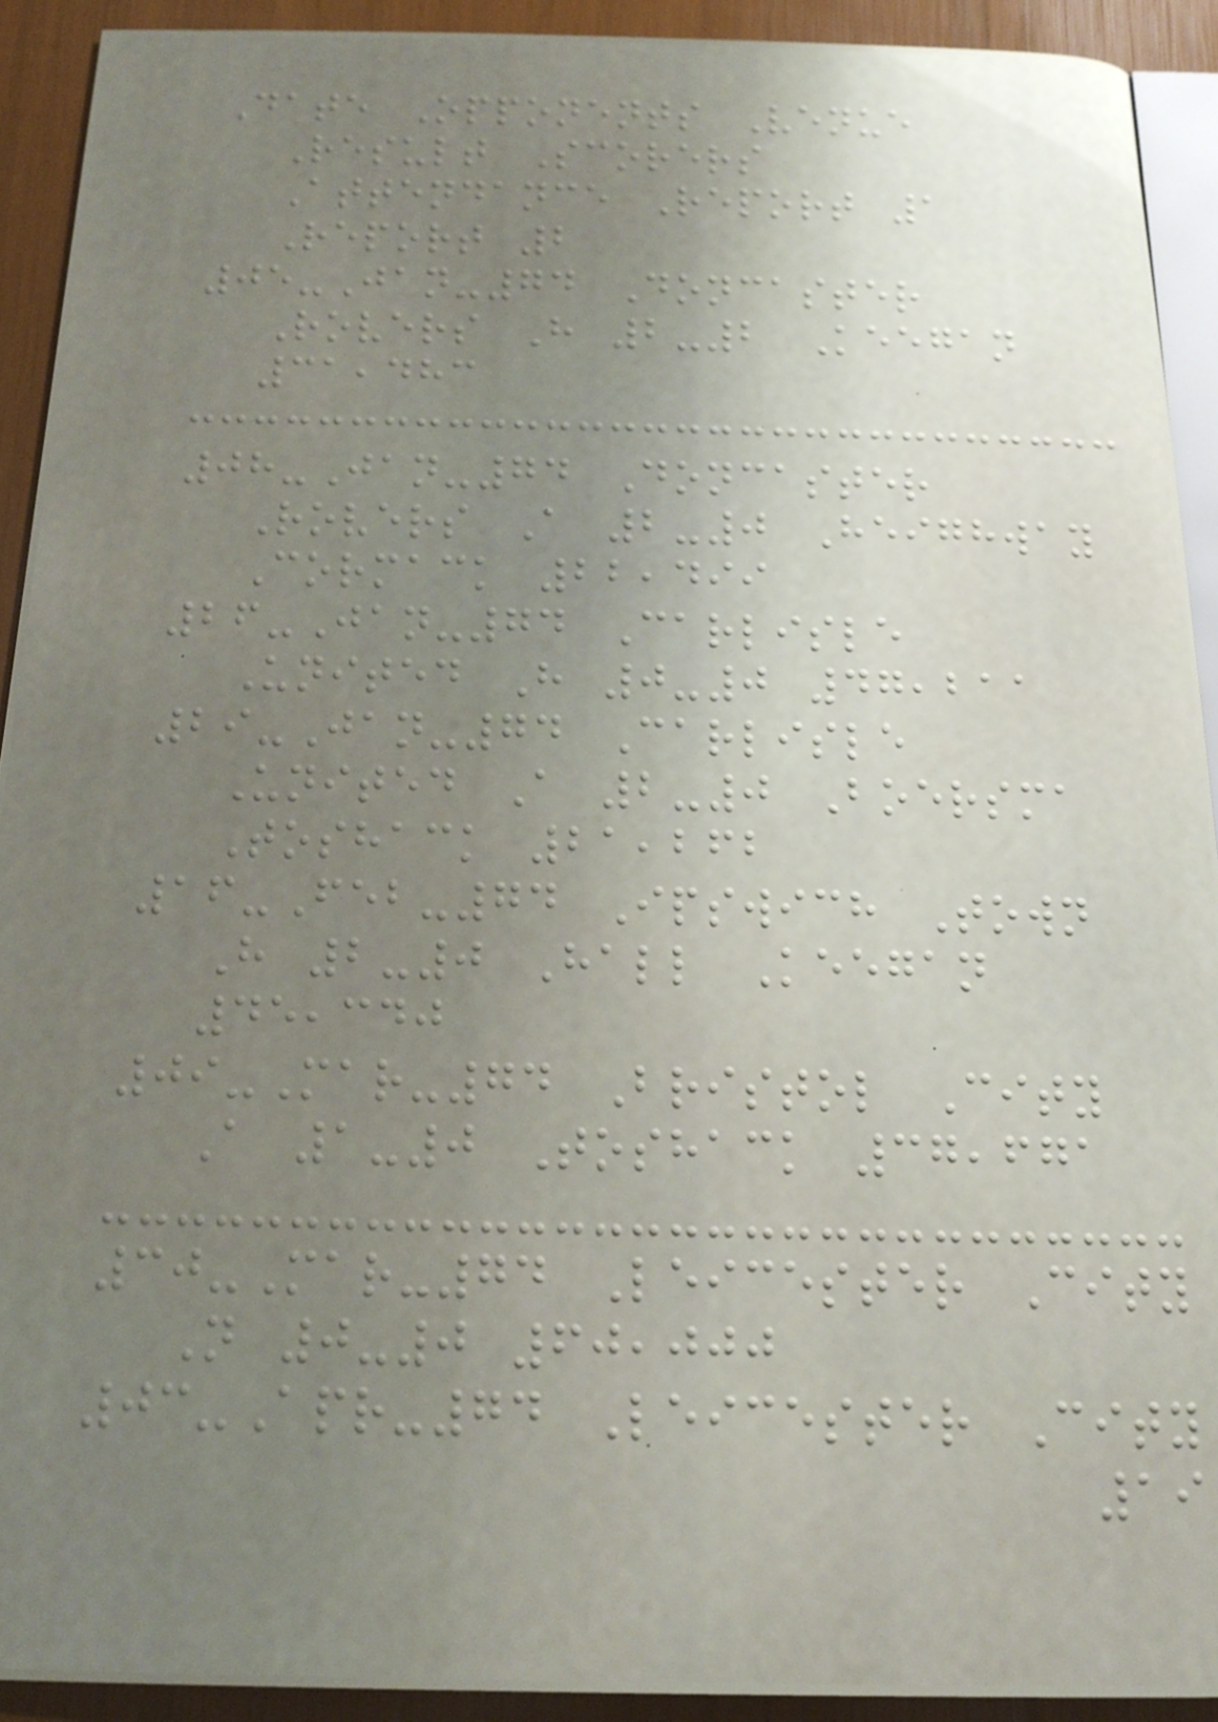Date Opponents Venue
Result Scorers
Attendance Report 1
Report 2
05-Jan-74 Doncaster
Rovers H 2-2 Keegan
31,483
08-Jan-74 Doncaster
Rovers A 2-0 Heighway
Cormack 22,499
26-Jan-74 Carlisle
United H 0-0 47,211
29-Jan-74 Carlisle
United A 2-0 Boersma
Toshack 21,262
16-Feb-74 Ipswich Town
H 2-0 Hall Keegan
45,340
09-Mar-74 Bristol City
A 1-0 Toshack 37,671
30-Mar-74 Leicester City
N 0-0 60,000
03-Apr-74 Leicester City
19
